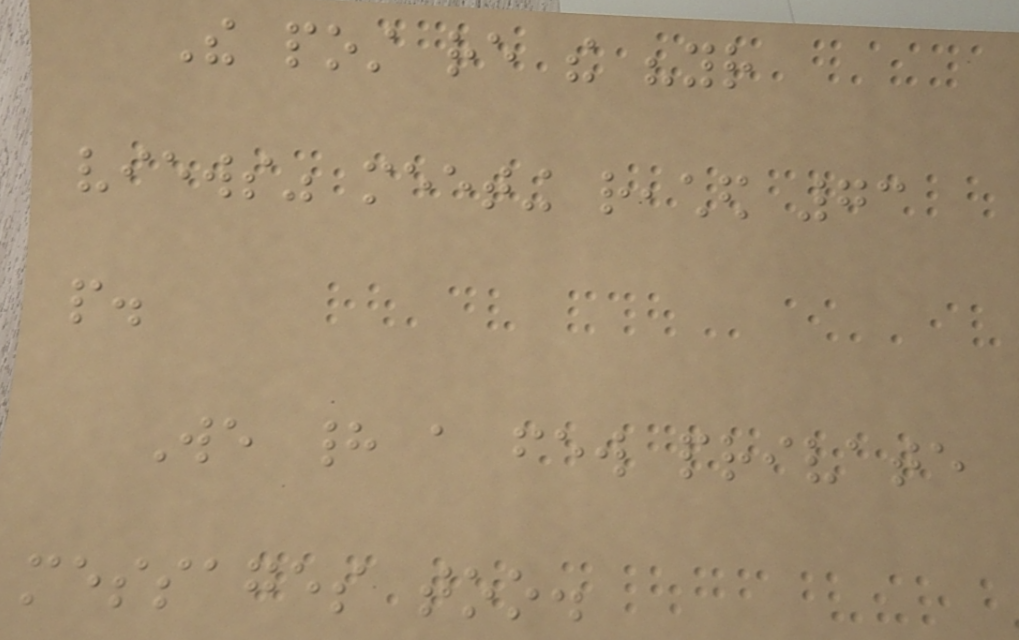The post re the "your
views" meeting reached 73
people.
We had a few private
messages too.
